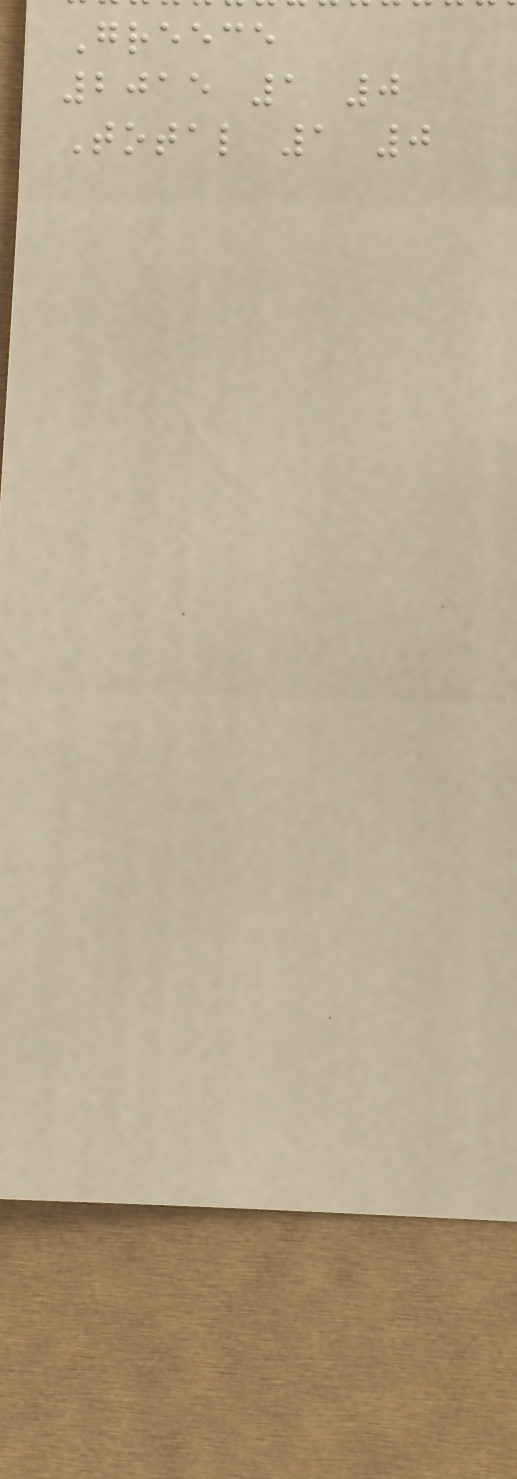Greece
2015 1 0
Total 1 0
